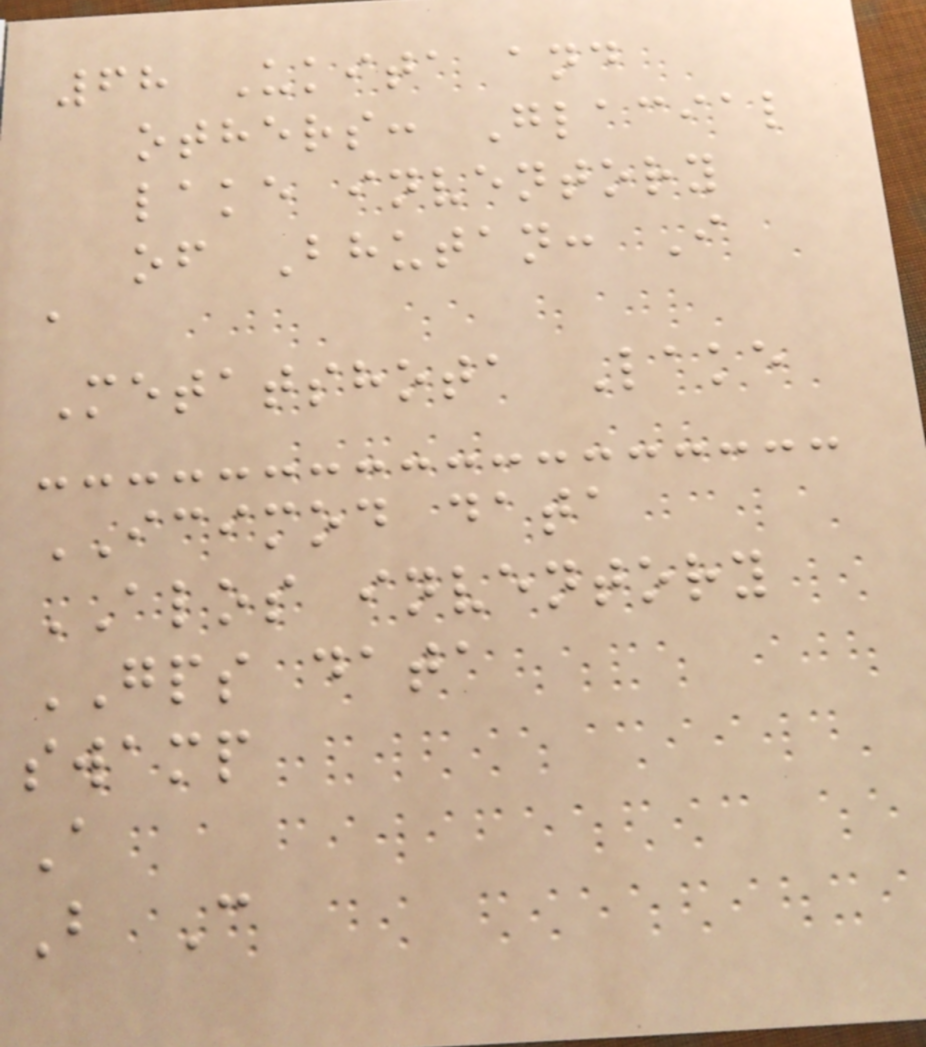68 Ukita and
others: Glacial
lake inventory
of Bhutan: I
a
Metatshota Lake
ICIMOD data
ALOS inventory
GPS data
swamp
A
B C
